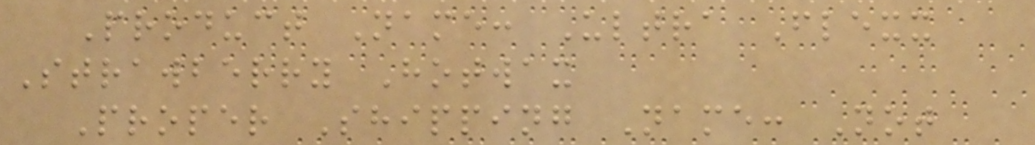Product Name: Ultra Flexx
Strawberry Hotwax
Proper Shipping Name: Not
